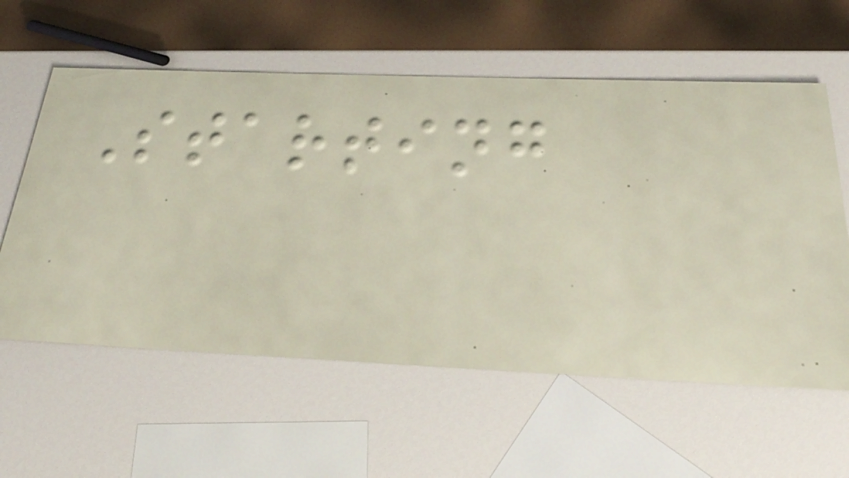Starting
